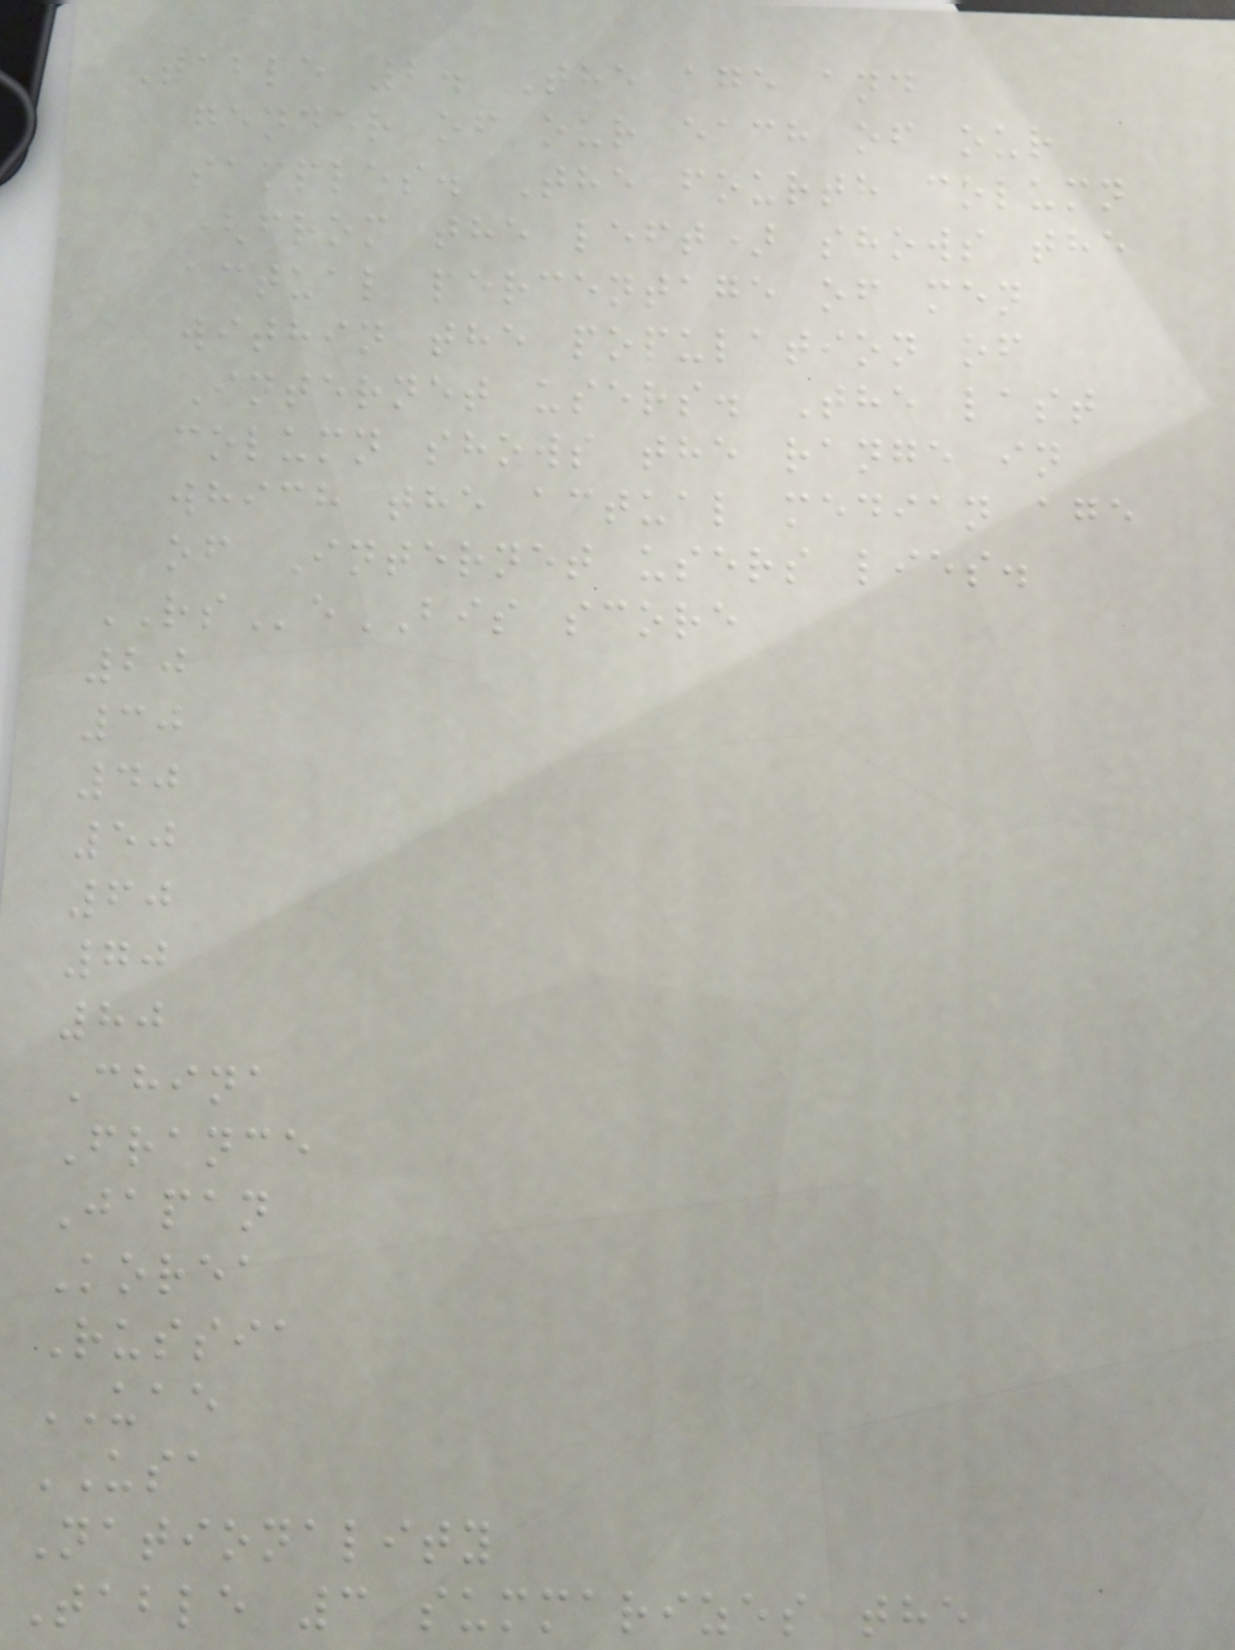Table 2. The age and
gender of our each of our
samples. The fourth column
(from the left) shows the
actual percentage of men
within the population of
Internet users. The last
column shows the range in
which the actual median age
of Internet users lies.
RSeBIS score
20
30
40
50
60
70
80
China
France
Japan
Korea
Russia
UAE
USA
Nationality
Table 3 summarizes the
